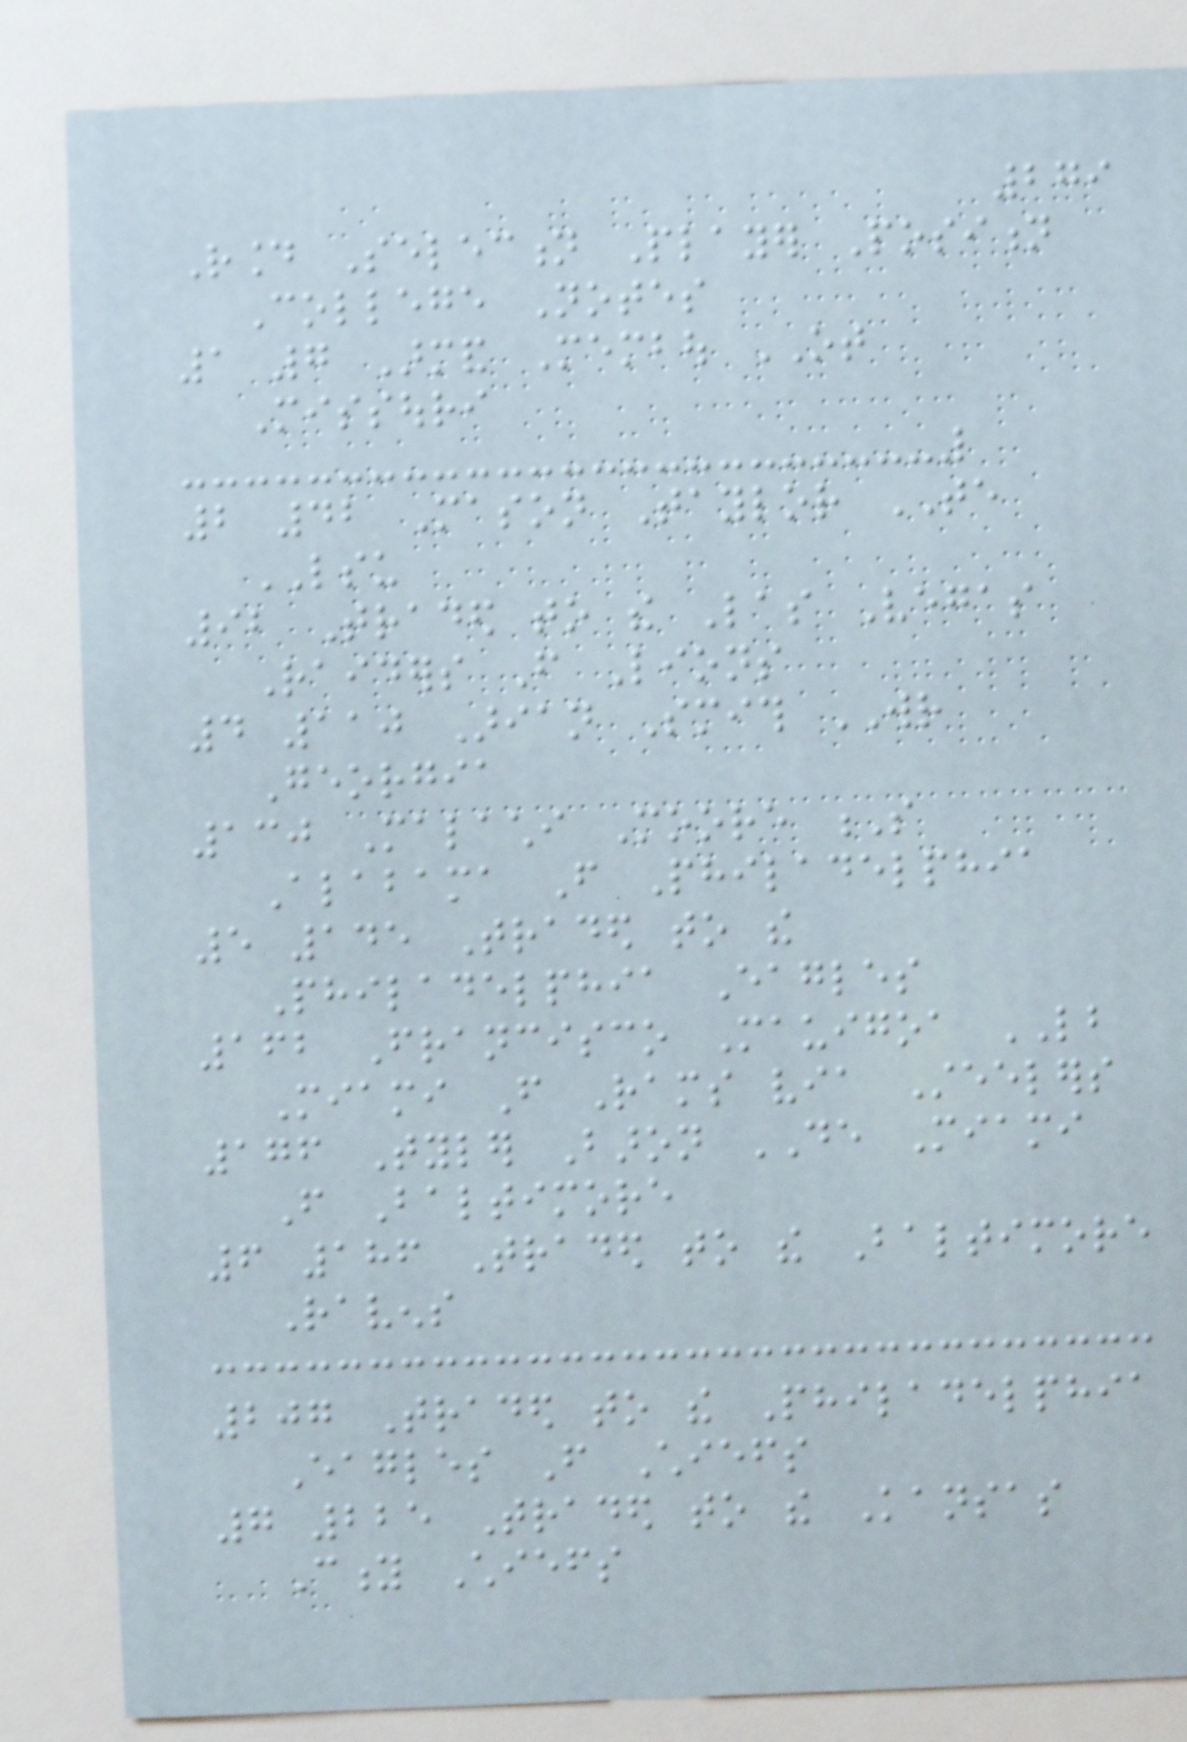279
Round Selection Player Position
College Notes
1 7 Armand Membou OT
Missouri
2 42 Mason Taylor TE
LSU
92 Traded to the Las Vegas
Raiders From Lions
4 110 Arian Smith WR
Georgia
130 Malachi Moore S
Alabama From Philadelphia
5 145 Traded to the
Philadelphia Eagles
162 Francisco Mauigoa LB
Miami From Rams via Steelers
176 Tyler Baron DE Miami
From Baltimore
6 186 Traded to the Baltimore
Ravens
207 Traded to the Philadelphia
Eagles From Chiefs
7 225 Traded to the Kansas
City Chiefs
